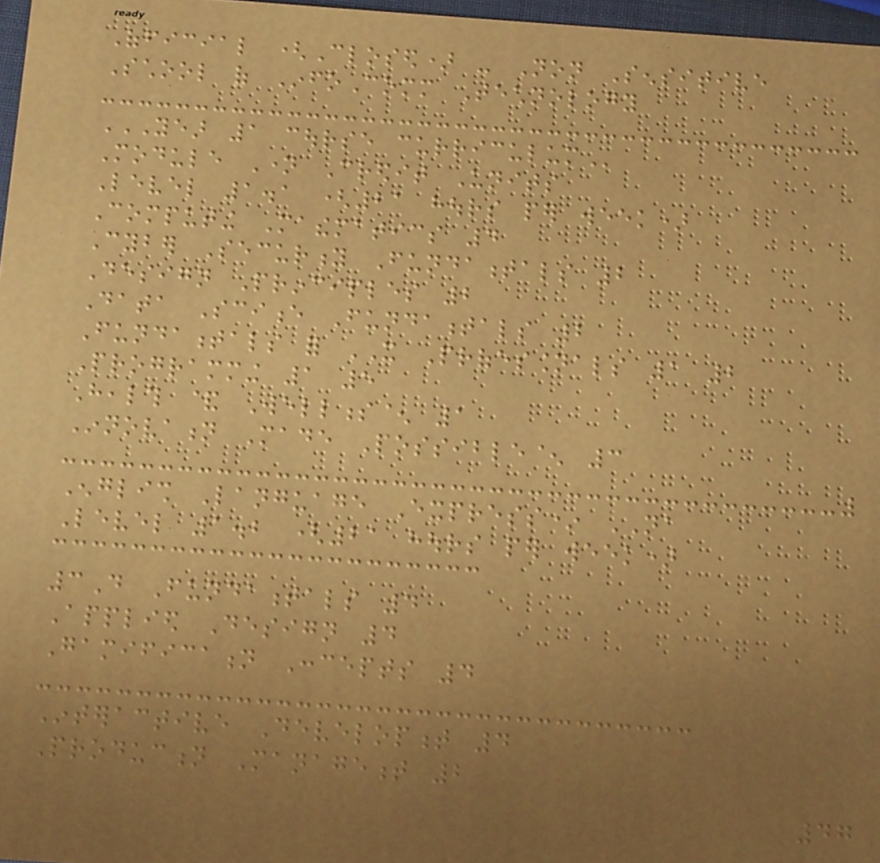Official (Closed) - Non Sensitive
School of InfoComm Technology
YEAR 1 COURSE CURRICULUM
Module Name Credit Units
Level 1.1 (21 hours per week)
Computing Mathematics 4
Cyber Security Fundamentals 2
Design Principles 2
Data Science Fundamentals 2
Fundamentals for IT Professionals 1 2
Programming 1 5
Health & Wellness^ 1
Innovation Made Possible^ 3
English Language Express* NA
Level 1.2 (21 hours per week)
3D Fundamentals 4
Applied Design 4
Gamification Concepts 4
Interactive Development 4
Production Management 2
47
